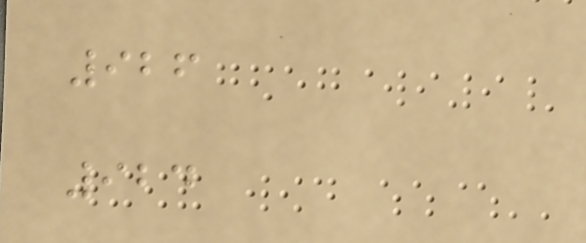926
924
